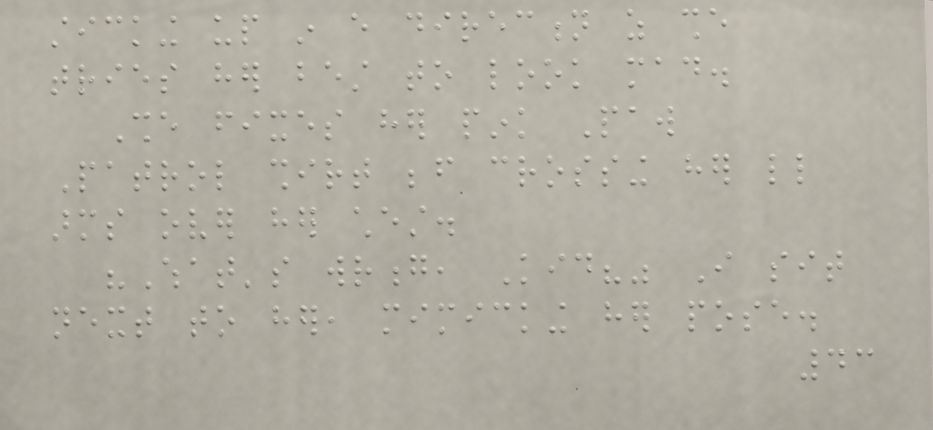sticking up in every direction as she
tries her best to look mad.
She fixes her pink Paw
Patrol shirt before crossing her little
arms over her chest.
"What's wrong, Kid?" I sit
next to her, mimicking her pose.
43
